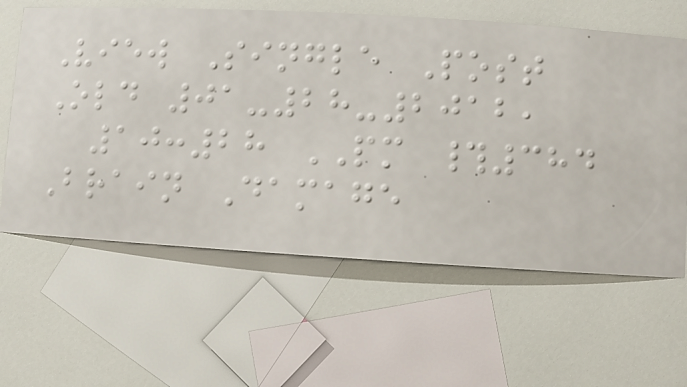View Single Post
Old 01-28-2012,
10:28 PM #384
Brain Damage
